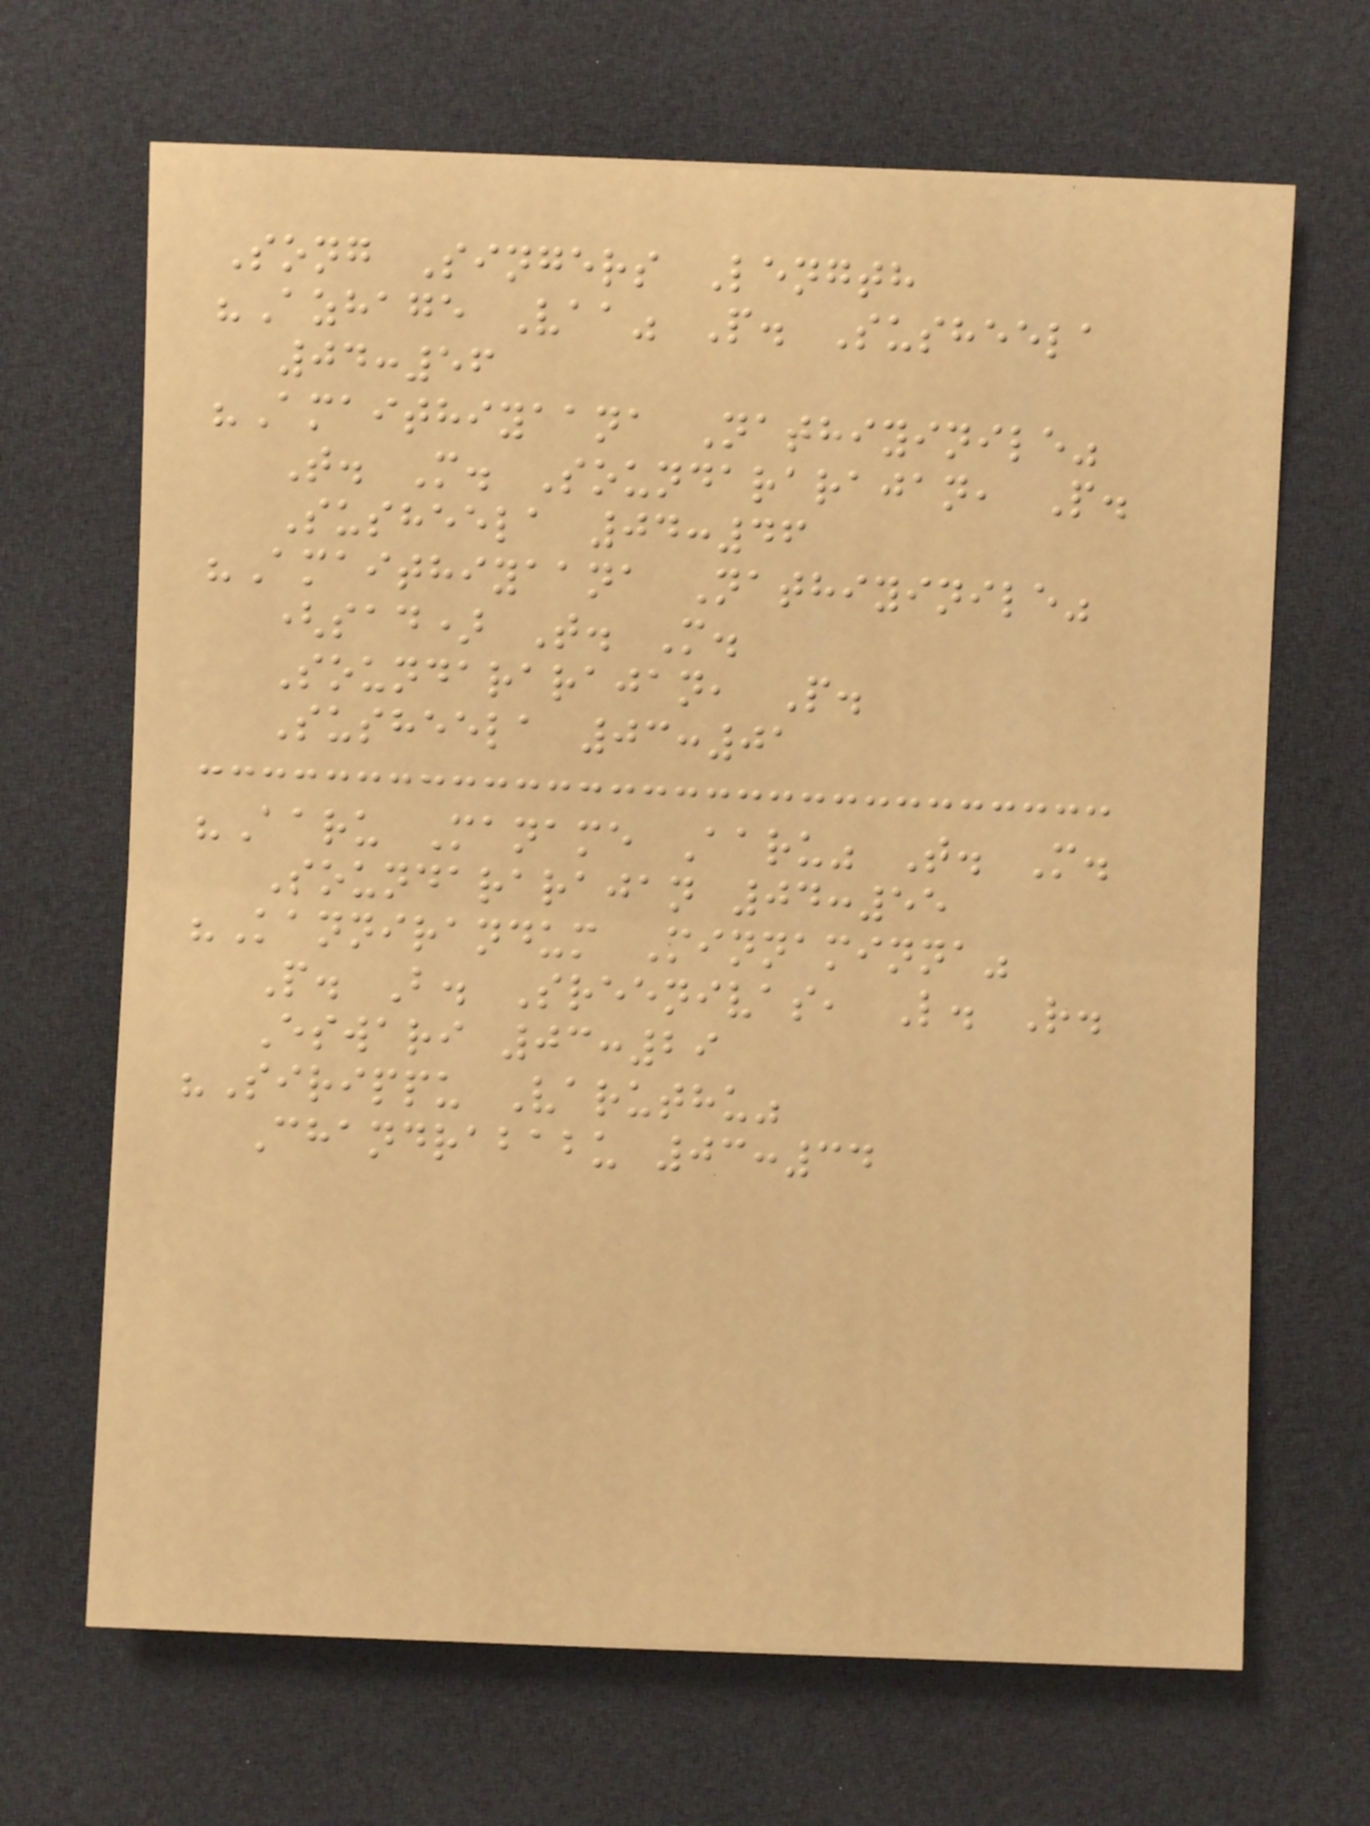Song Singers Length
"Azhage Vaa" P. Susheela
04:56
"Amaithiyaana Nathiyinile"
T. M. Soundararajan, P.
Susheela 04:46
"Amaithiyaana Nathiyinile"
(sad) T. M.
Soundararajan, P.
Susheela 03:01
"Aaru Maname Aaru" T. M.
Soundararajan 04:55
"Kannirandum Minnaminna"
P. B. Sreenivas, L. R.
Eswari 03:29
"Sirippu Varuthu"
Chandrababu 03:34
